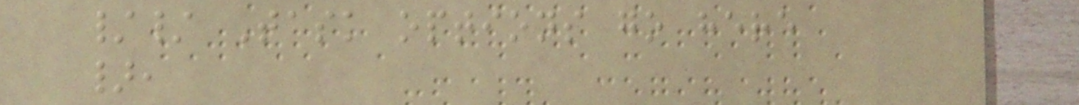// Task options go here
},
